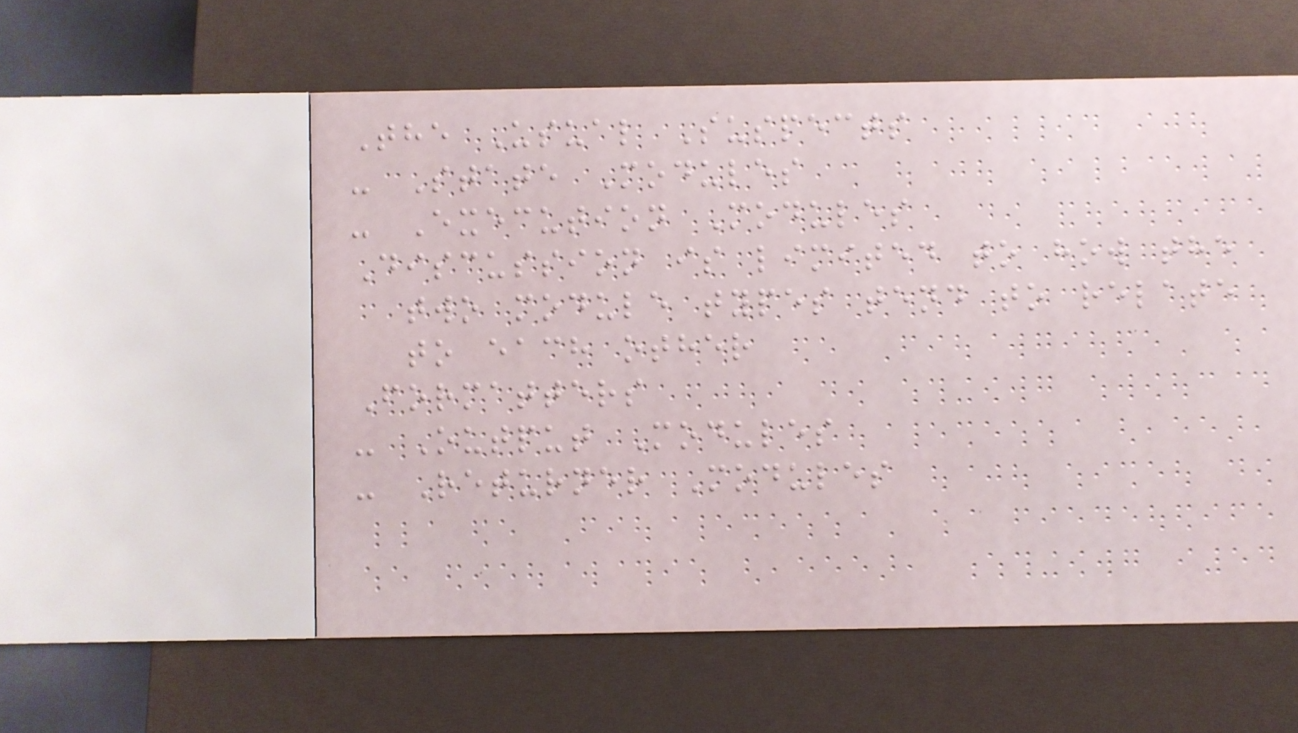The Usual Suspects
- State Modules
- Execution Modules
Discussion is limited to how the
two module types tend to relate
to each other
Formatters
- Output Modules
- Returner Modules
